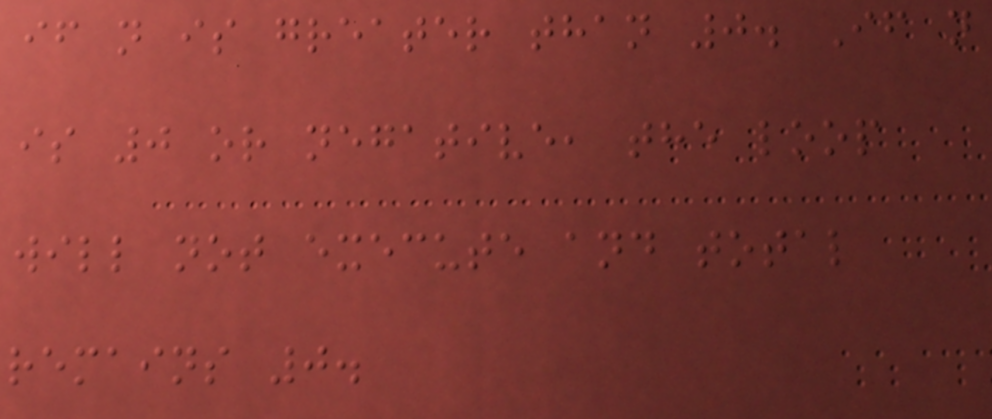if n is greater than 0. If n
is 0 or negative, the loop
will not execute and total
remains 0.
